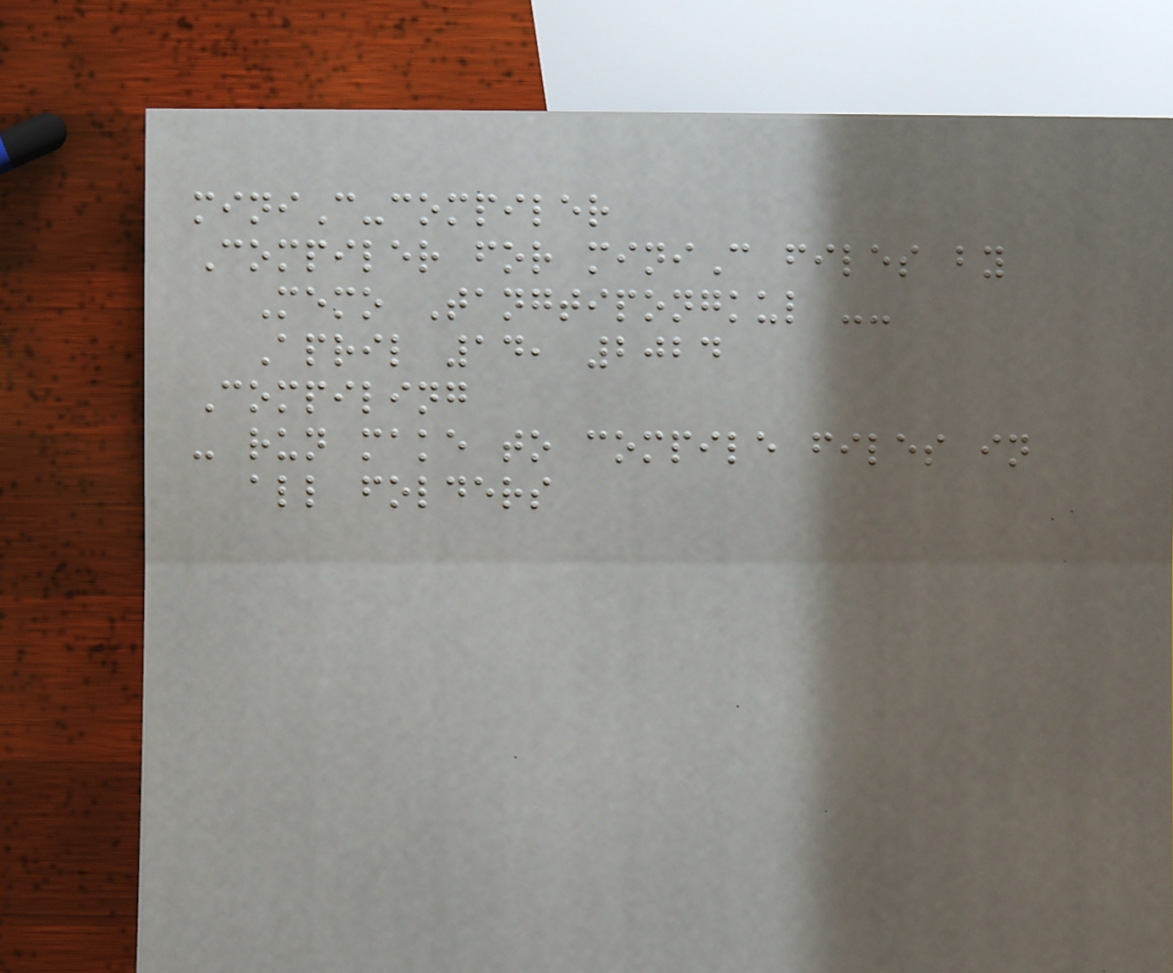miniC-compiler
Compiler for miniC files by
Memo Tangtipongkul --
April 14, 2024
Compiling
- run make to compile files in
all folders
